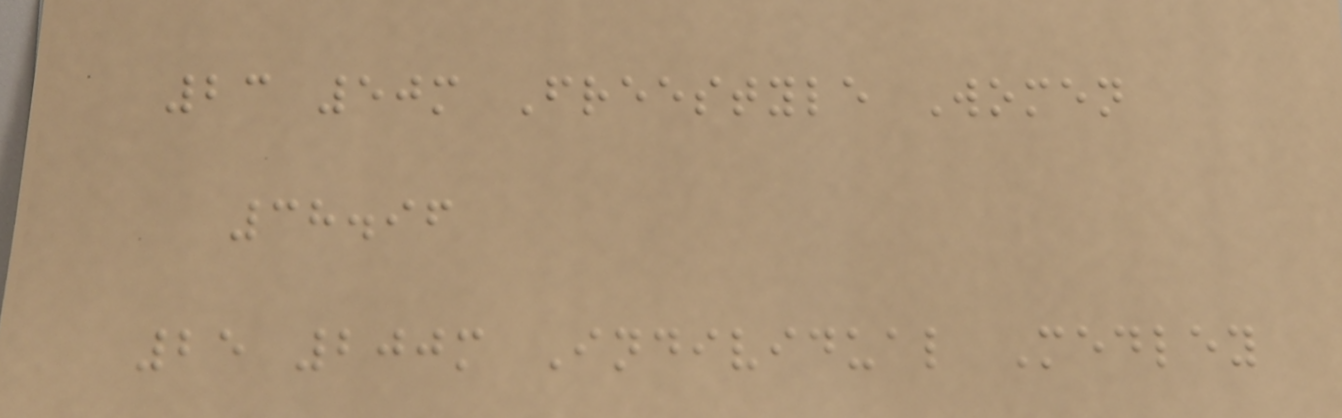23 50m Freestyle Women
38.96
25 200m Individual Medley
